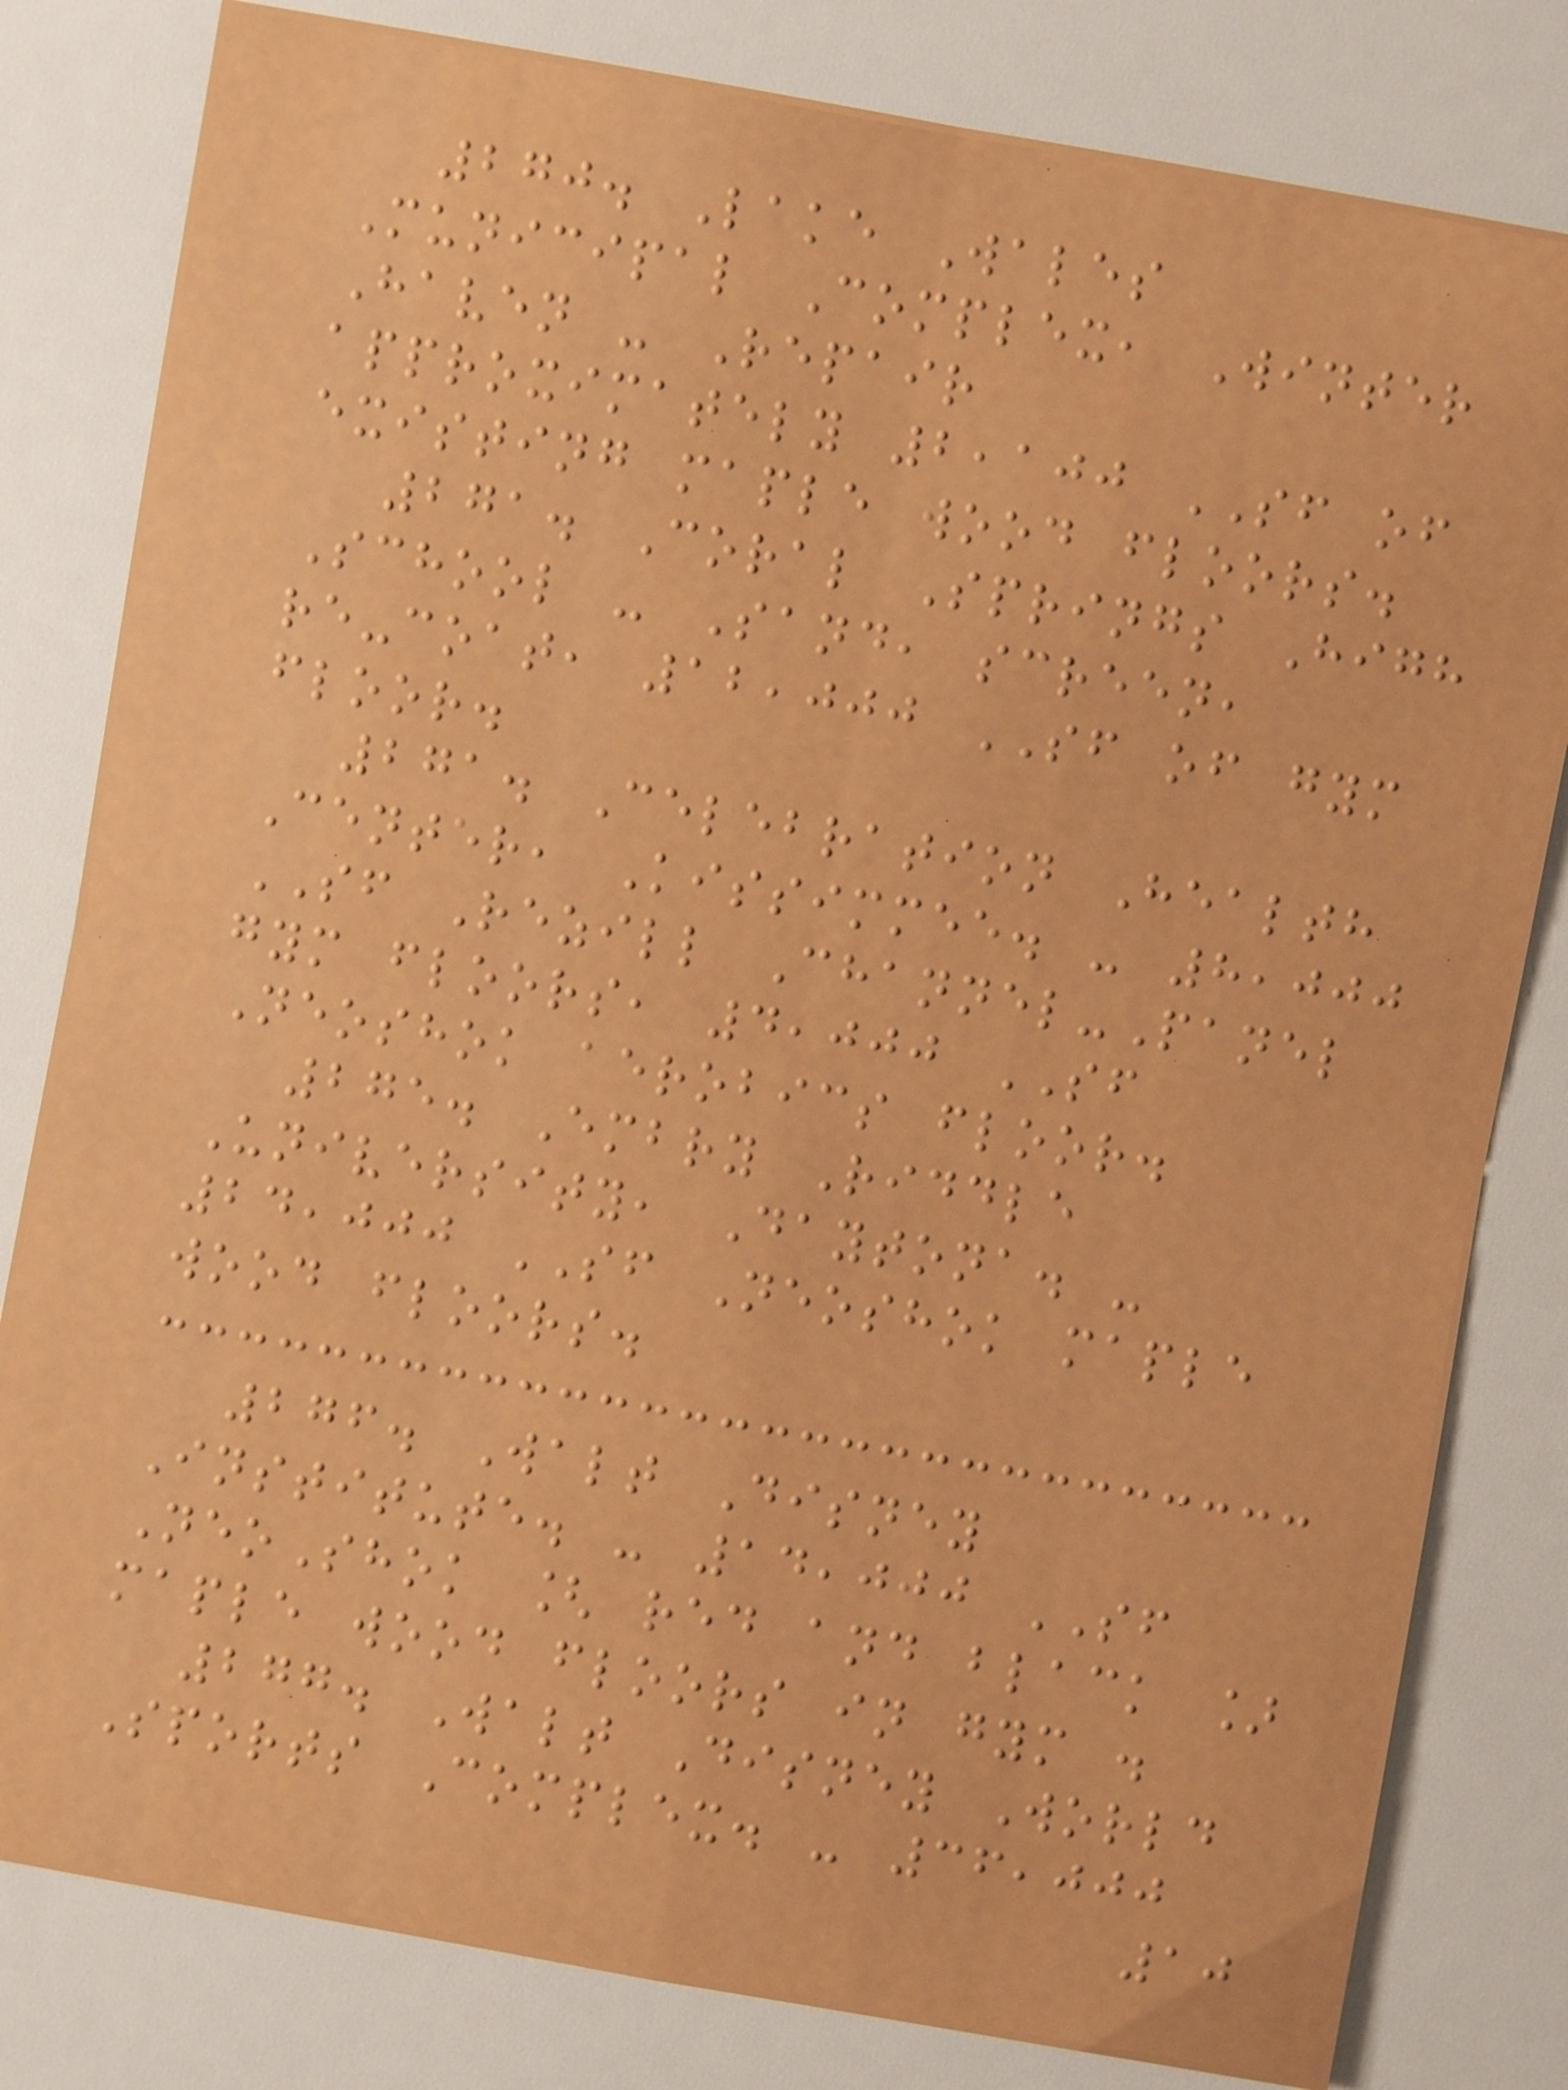270. Lake Wales
Municipal Complex, Winter
Haven - Repair
approximately 2,100 SF of
existing maple wood floors.
271. Coral Springs High
School - Sand, screen,
re-coat, 12,000 SF of gym
floor.
271. Celebration Health
Center, Kissimmee. - 8,000
SF Rezill Channel-Panel
gym floors, 4,000 SF
Neoshok aerobics floor.
275. Embry Riddle
University, Daytona. -
24,000 SF Neoshok maple
wood floors.
276. Walt Disney
Institute. - 14,000 SF
NeoShok [ red and black ]
maple wood floors in gym .
277. Walt Disney World
Sports Complex. - 36,000
10
